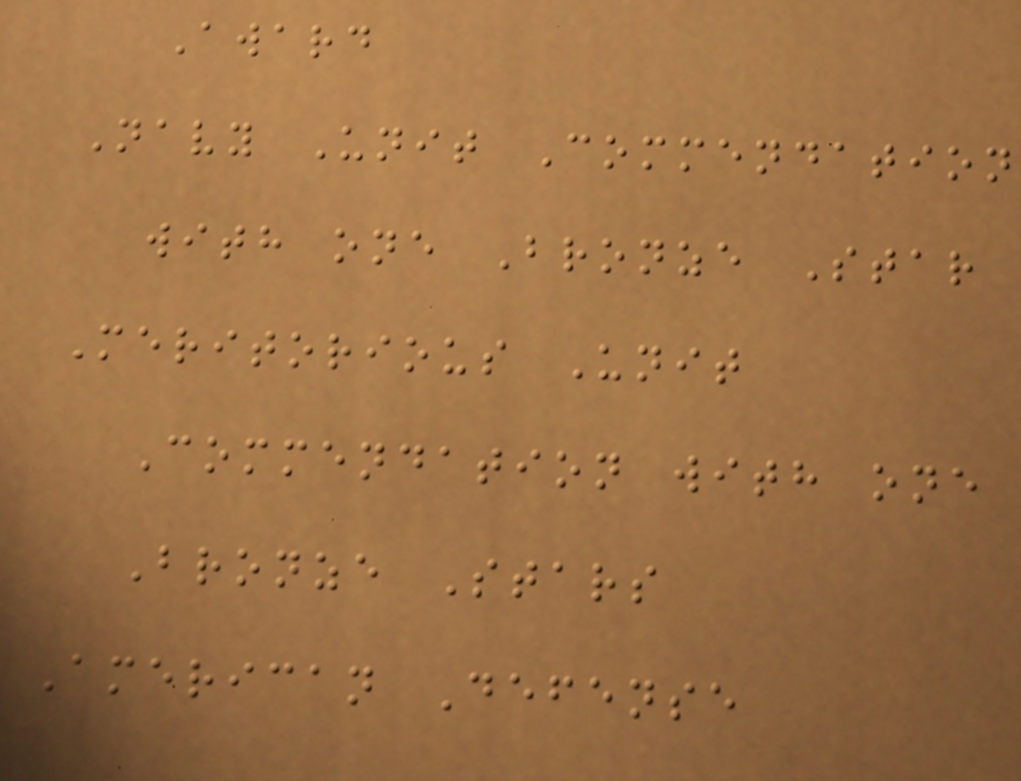Award
Navy Unit Commendation
with one Bronze Star
Meritorious Unit
Commendation with one
Bronze Stars
American Defense
